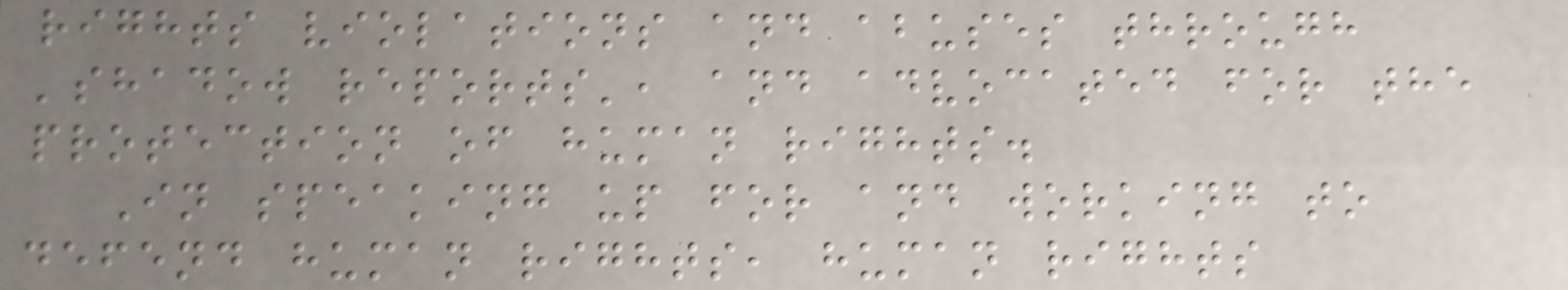rights violations and abuses through
'shadow reports', and advocated for the
protection of human rights.
In speaking up for and working to
defend human rights, human rights
